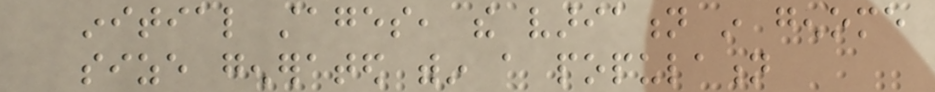initial stages, the variation in genome
size generated within a population
